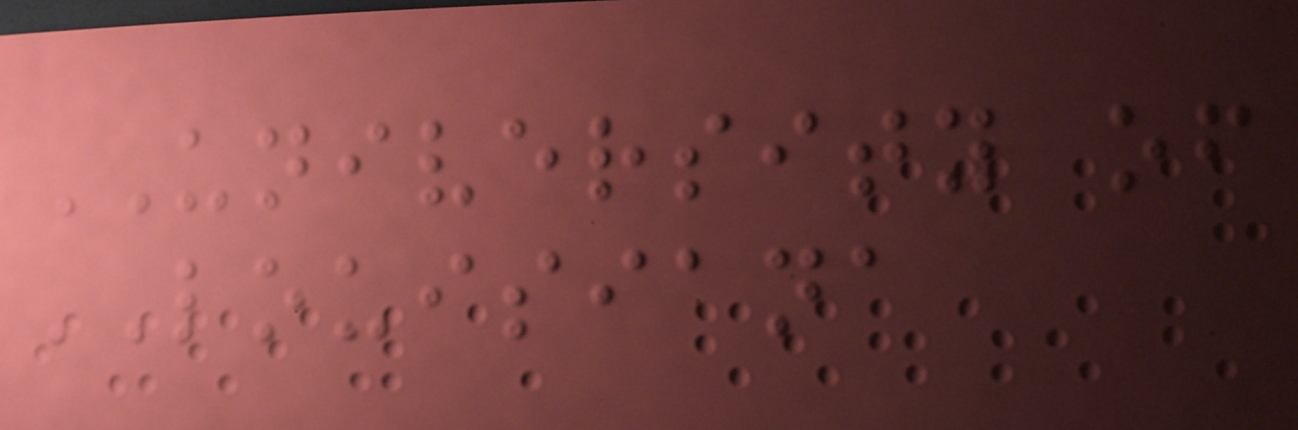UNIVERSITY of
LOUISIANA
